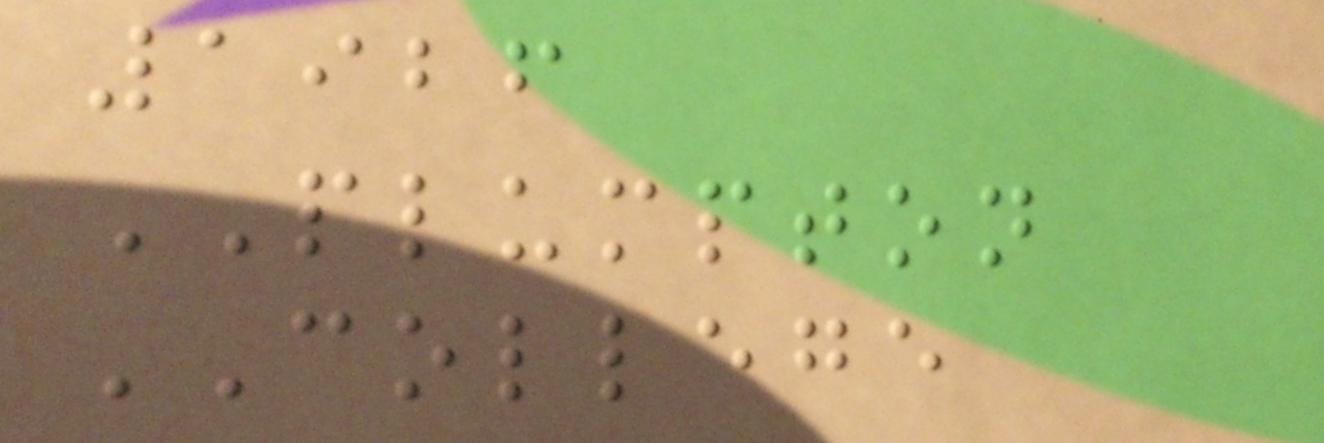1926
PLUMPTON
COLLEGE
